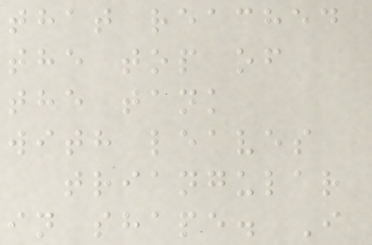that reached
the top of
the tank
with leaves
triangular
in shape. I
